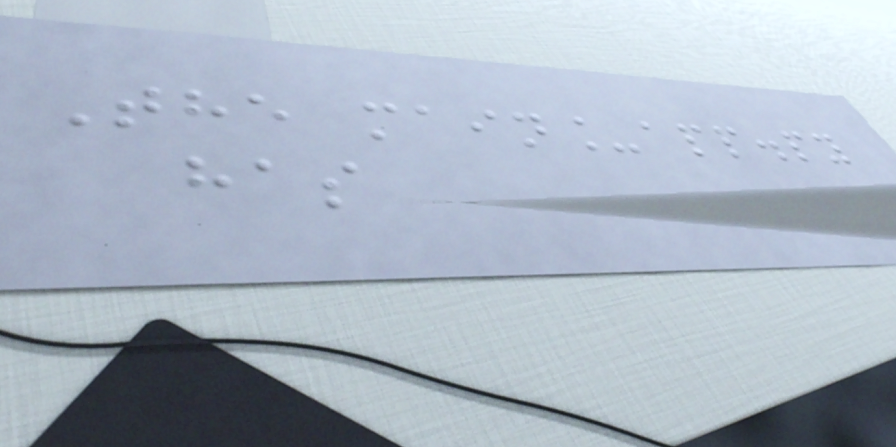The main_app.py
has
